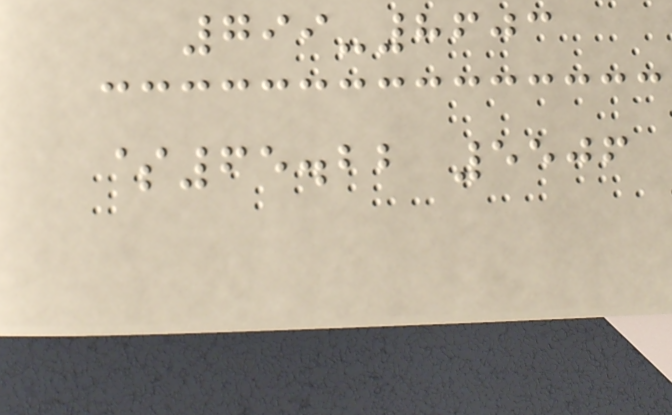799-8603
$65.22 5506
